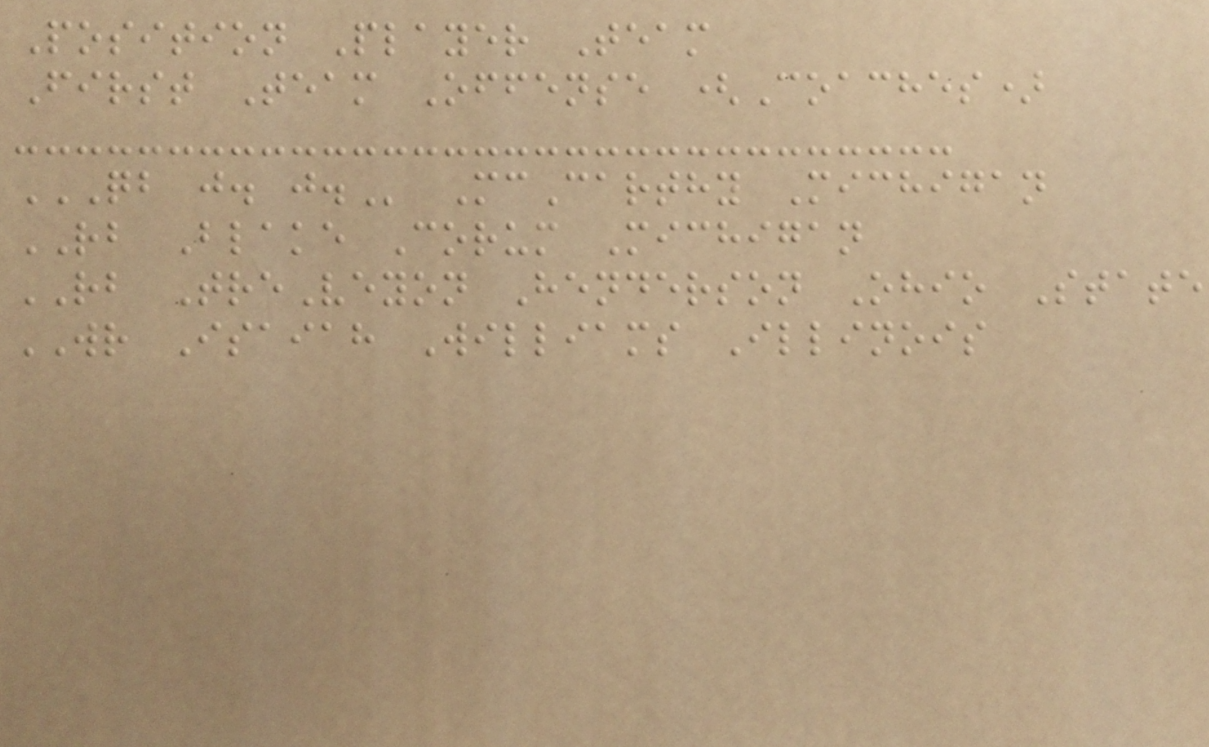Position Player Team
First Team Offense (Coaches)
QB J. J. McCarthy Michigan
RB Blake Corum Michigan
RB TreVeyon Henderson Ohio State
WR Isaiah Williams Illinois
